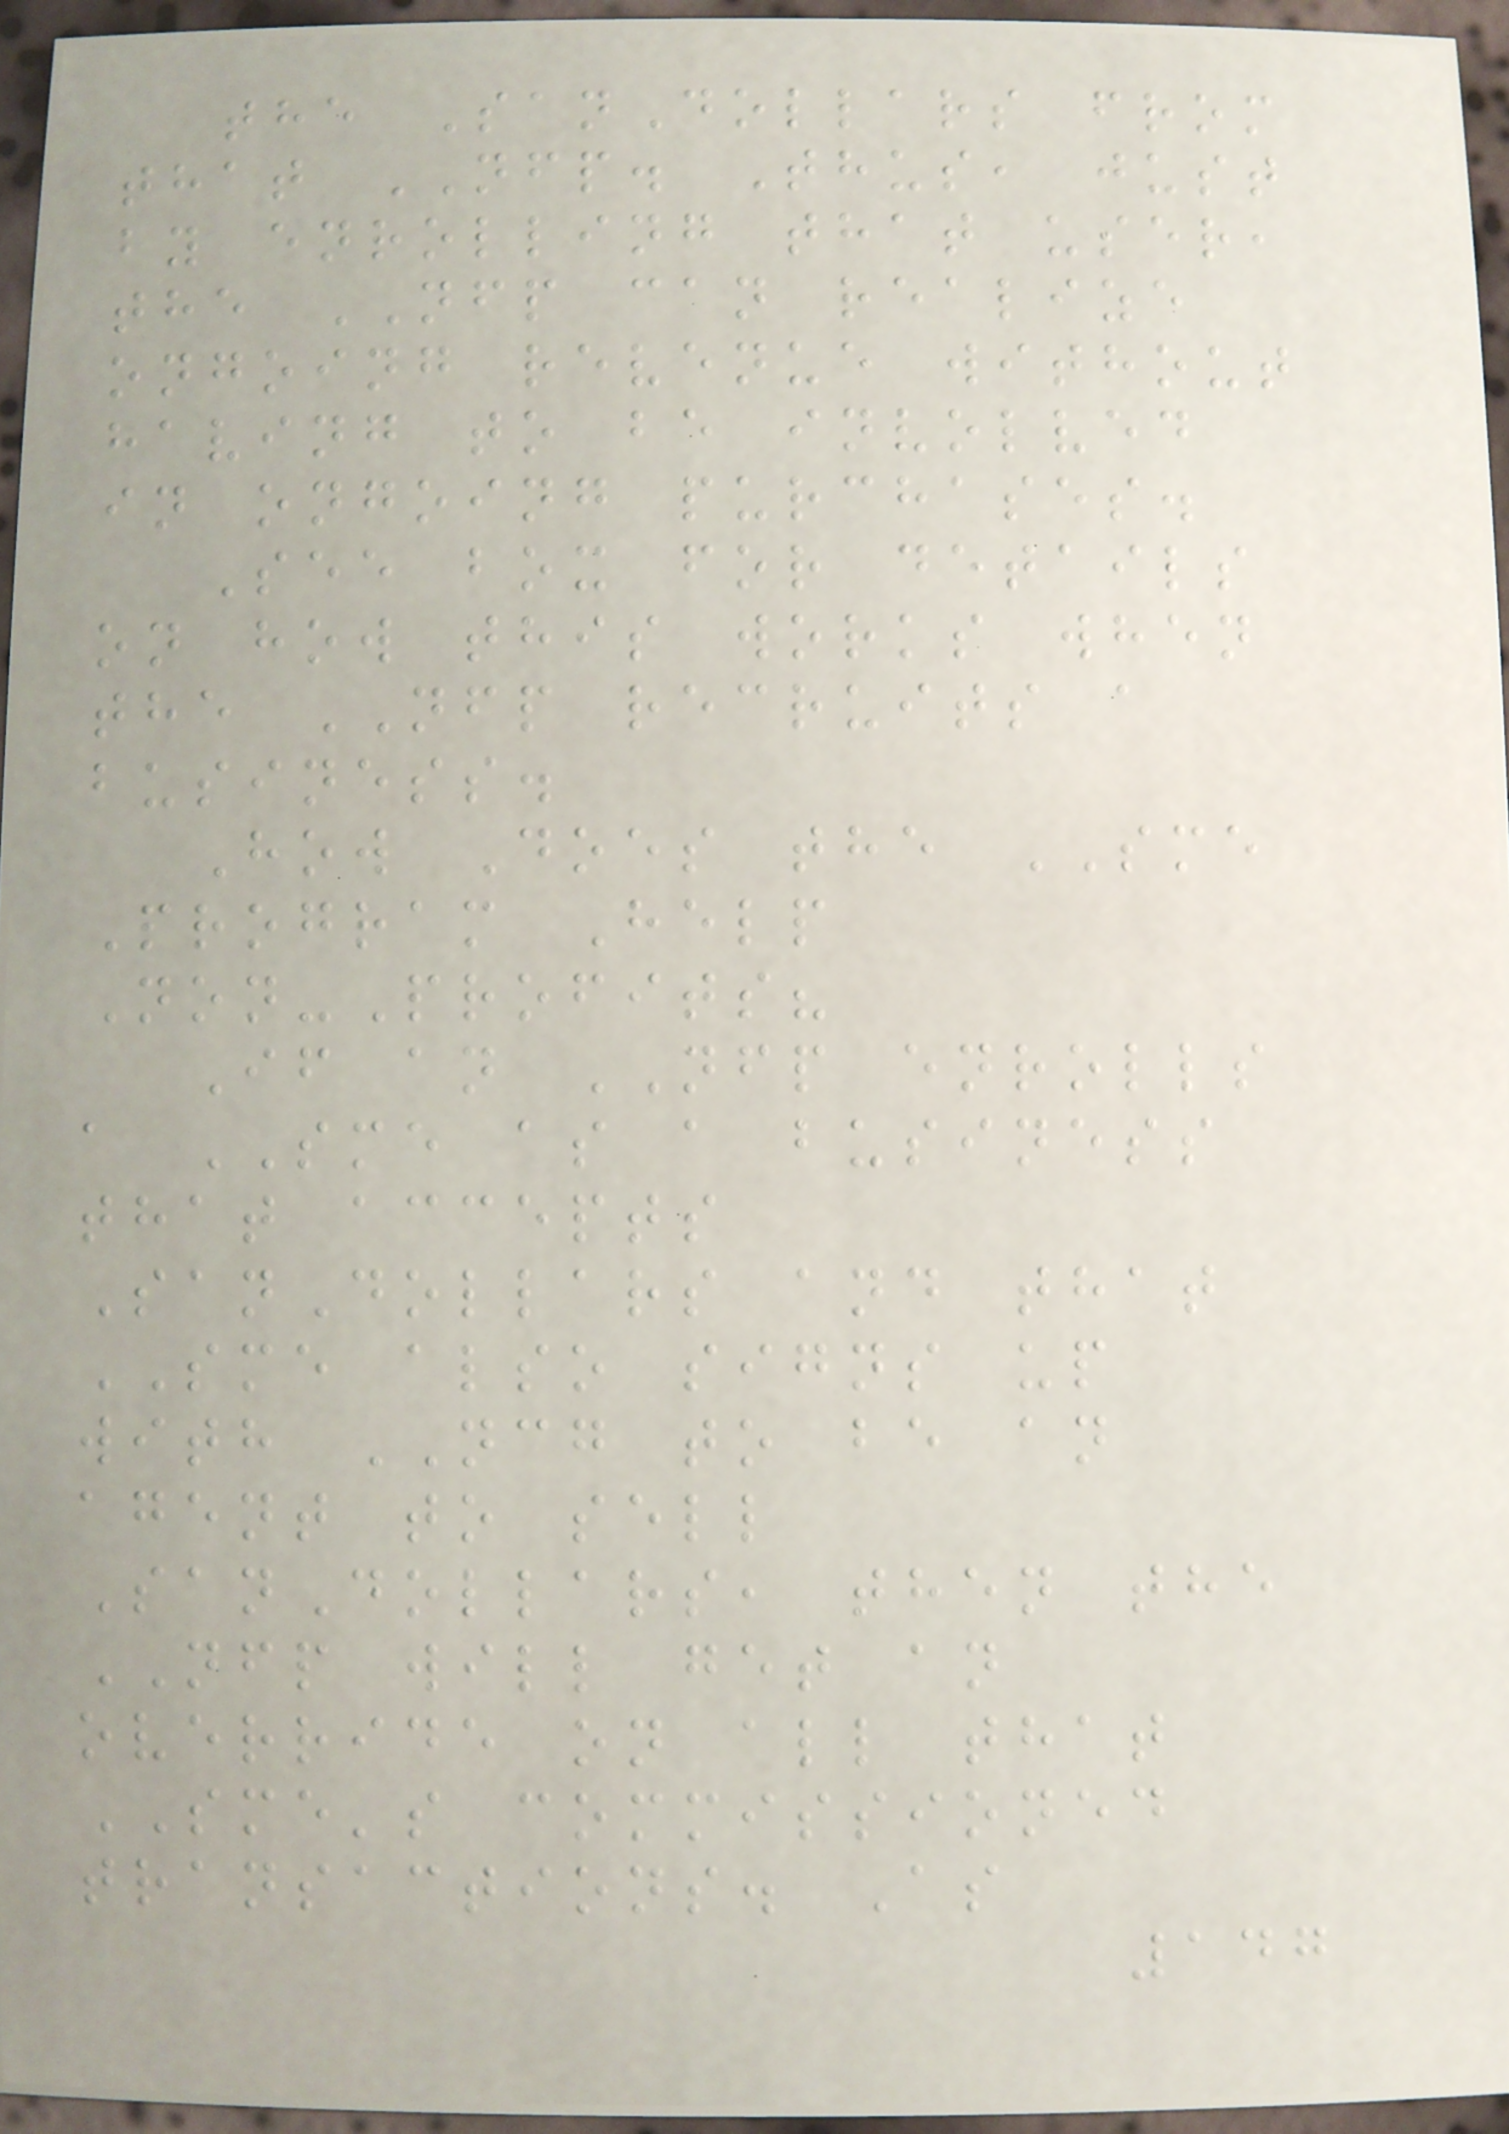the SanDollars from
that NFP. Thus, just
by enrolling that user,
the NFP can realize
ongoing revenue without
having to be involved
in ongoing purchases.
See box for details
on how this works when
the NFP recruits a
business.
How Does the SME
Program Help
Non-Profits?
If an NFP enrolls
a SME as a business
that accepts
SanDollars and that
SME also signs up
with NCG to be an
agent to sell
SanDollars, then the
NFP will get an
override on all that
SME's commissioned
transactions. As
147
